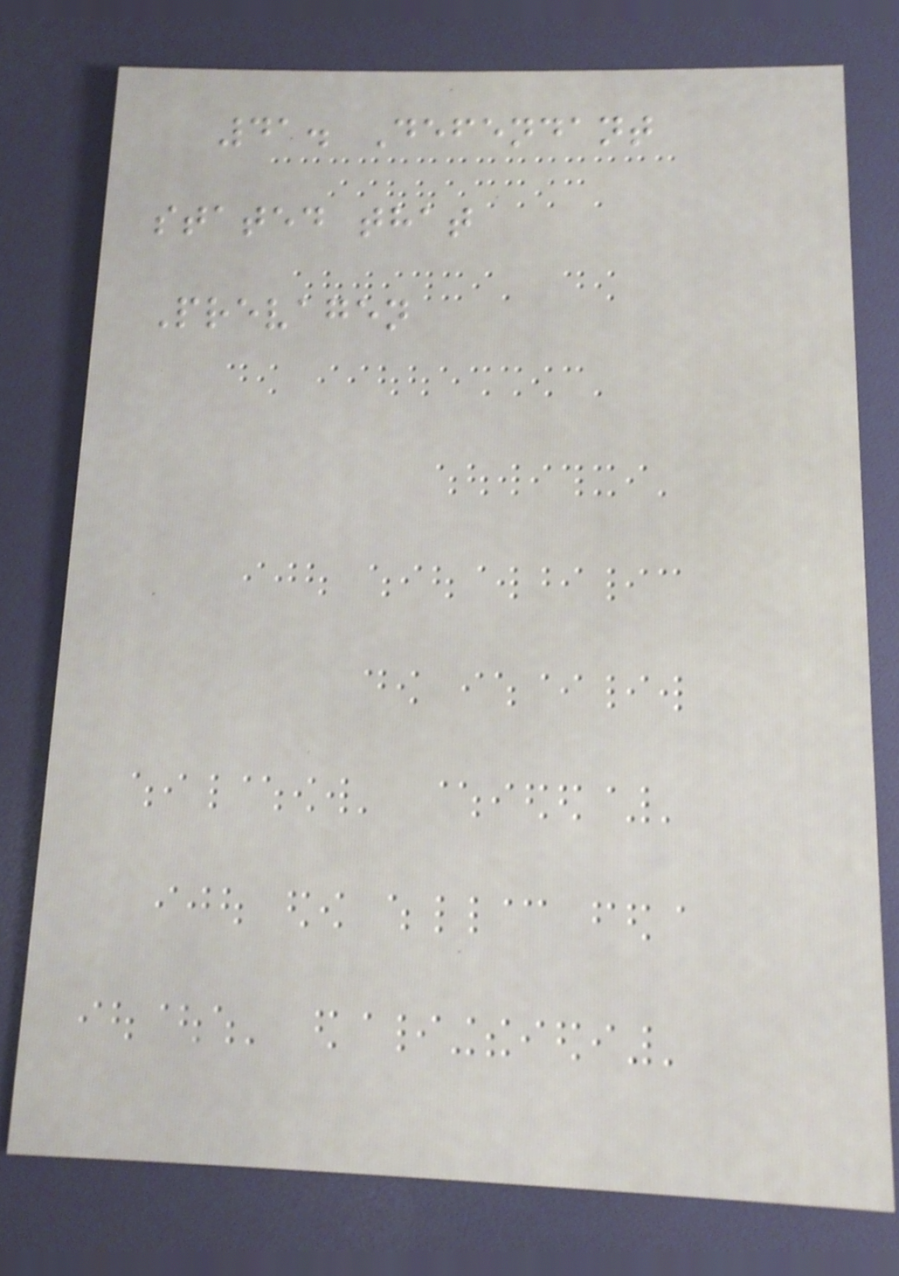41. Defendant
stated that
Prevagen
